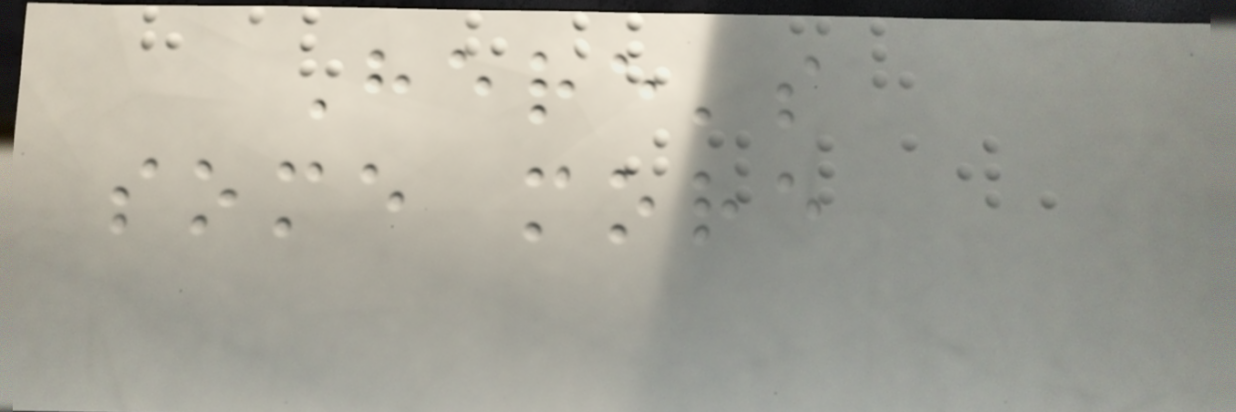Here's
some more
